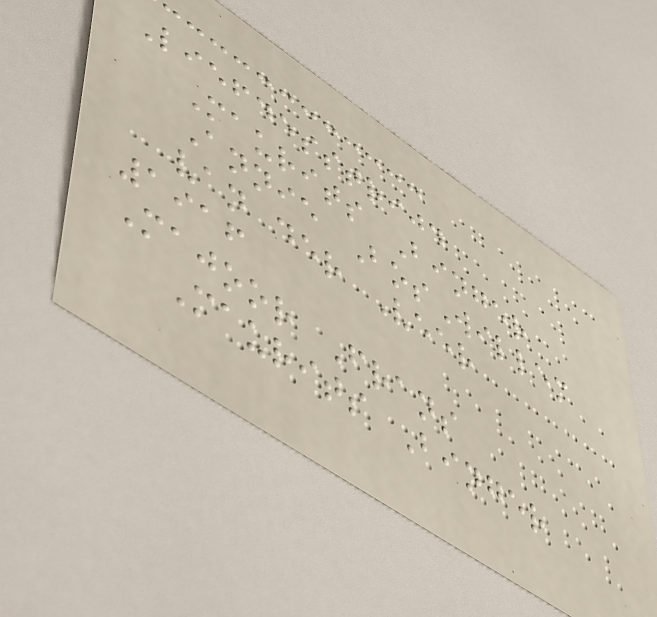Liefdesstrijd
Maurits Binger
Annie BosWillem
van der Veer
1916
Majoor Frans
Maurits Binger
